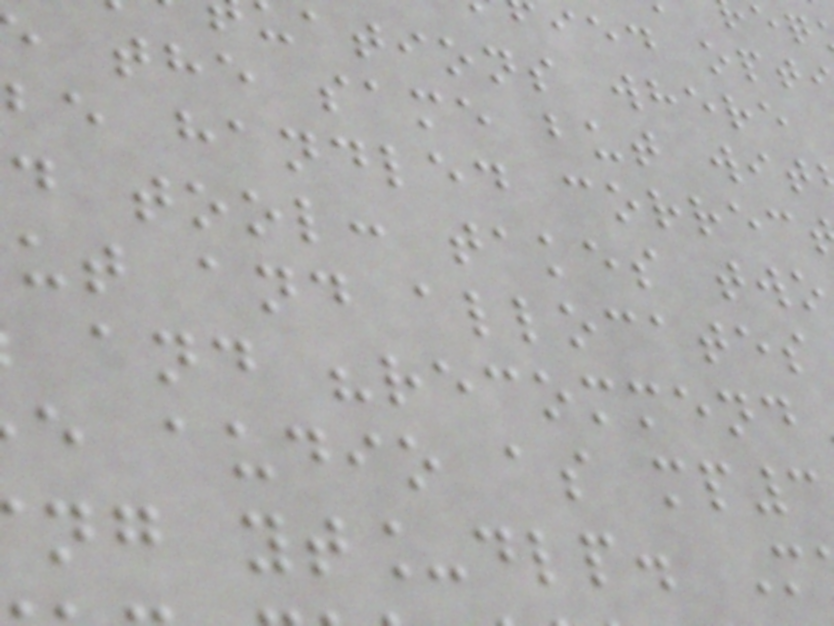ations where
the same but wit
be handled correc
d tool: takes two
ut and allocates
and "recommend
e audio as mp3
ng yt_dlp. M
